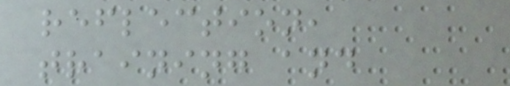reflection,
training and
